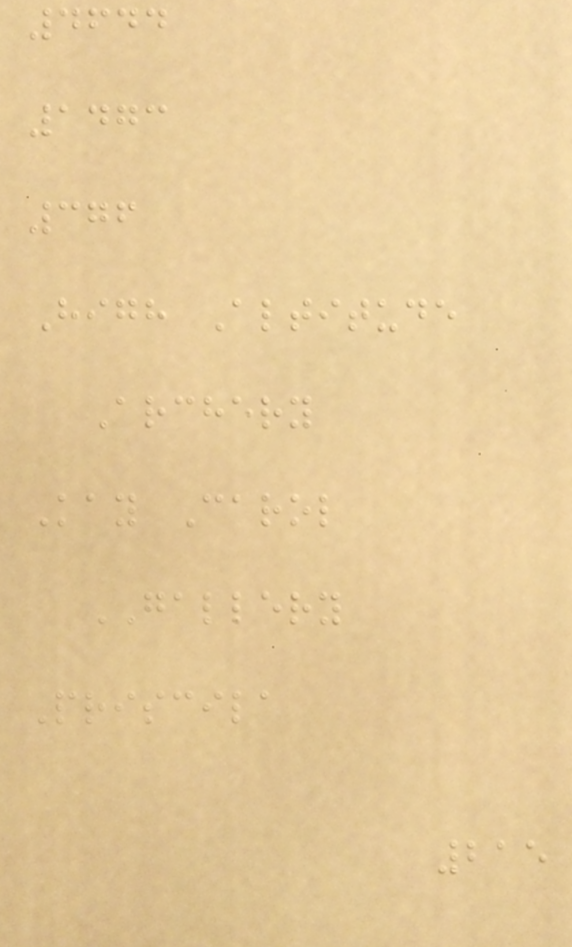4644
1473
376
High Altitude
Archery
Kay Carol
GALLERY
Priscila
215
